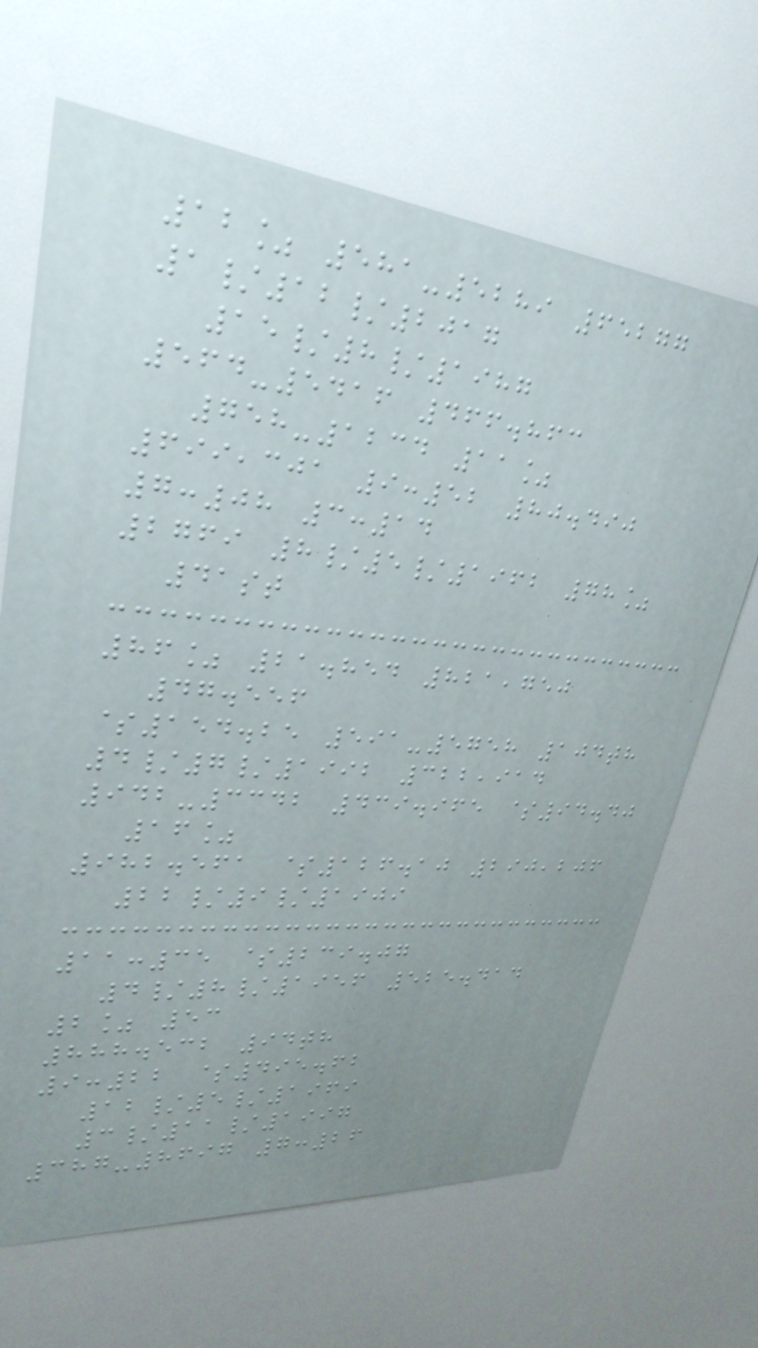12% 581-5289 65277
1/12/2017
15/8/1987
564-5416 466.863
758-1234 11%
699,301 9:52 80.490
7:08 3:14
2769 8/5/1962 78%
41st
86% 21.854 821,750
47.556
$154.25 591-5758 104th
4/7/1992 322,914
942-3342 439.965 $94.40
16%
982.561 $126.10 290,206
22/9/1909
11:35 $239.07
4/8/1956 525.414
2% 53
888.532 94th
9:22 $495.62
12/5/1969
3/11/1997
387-8697 7:26
